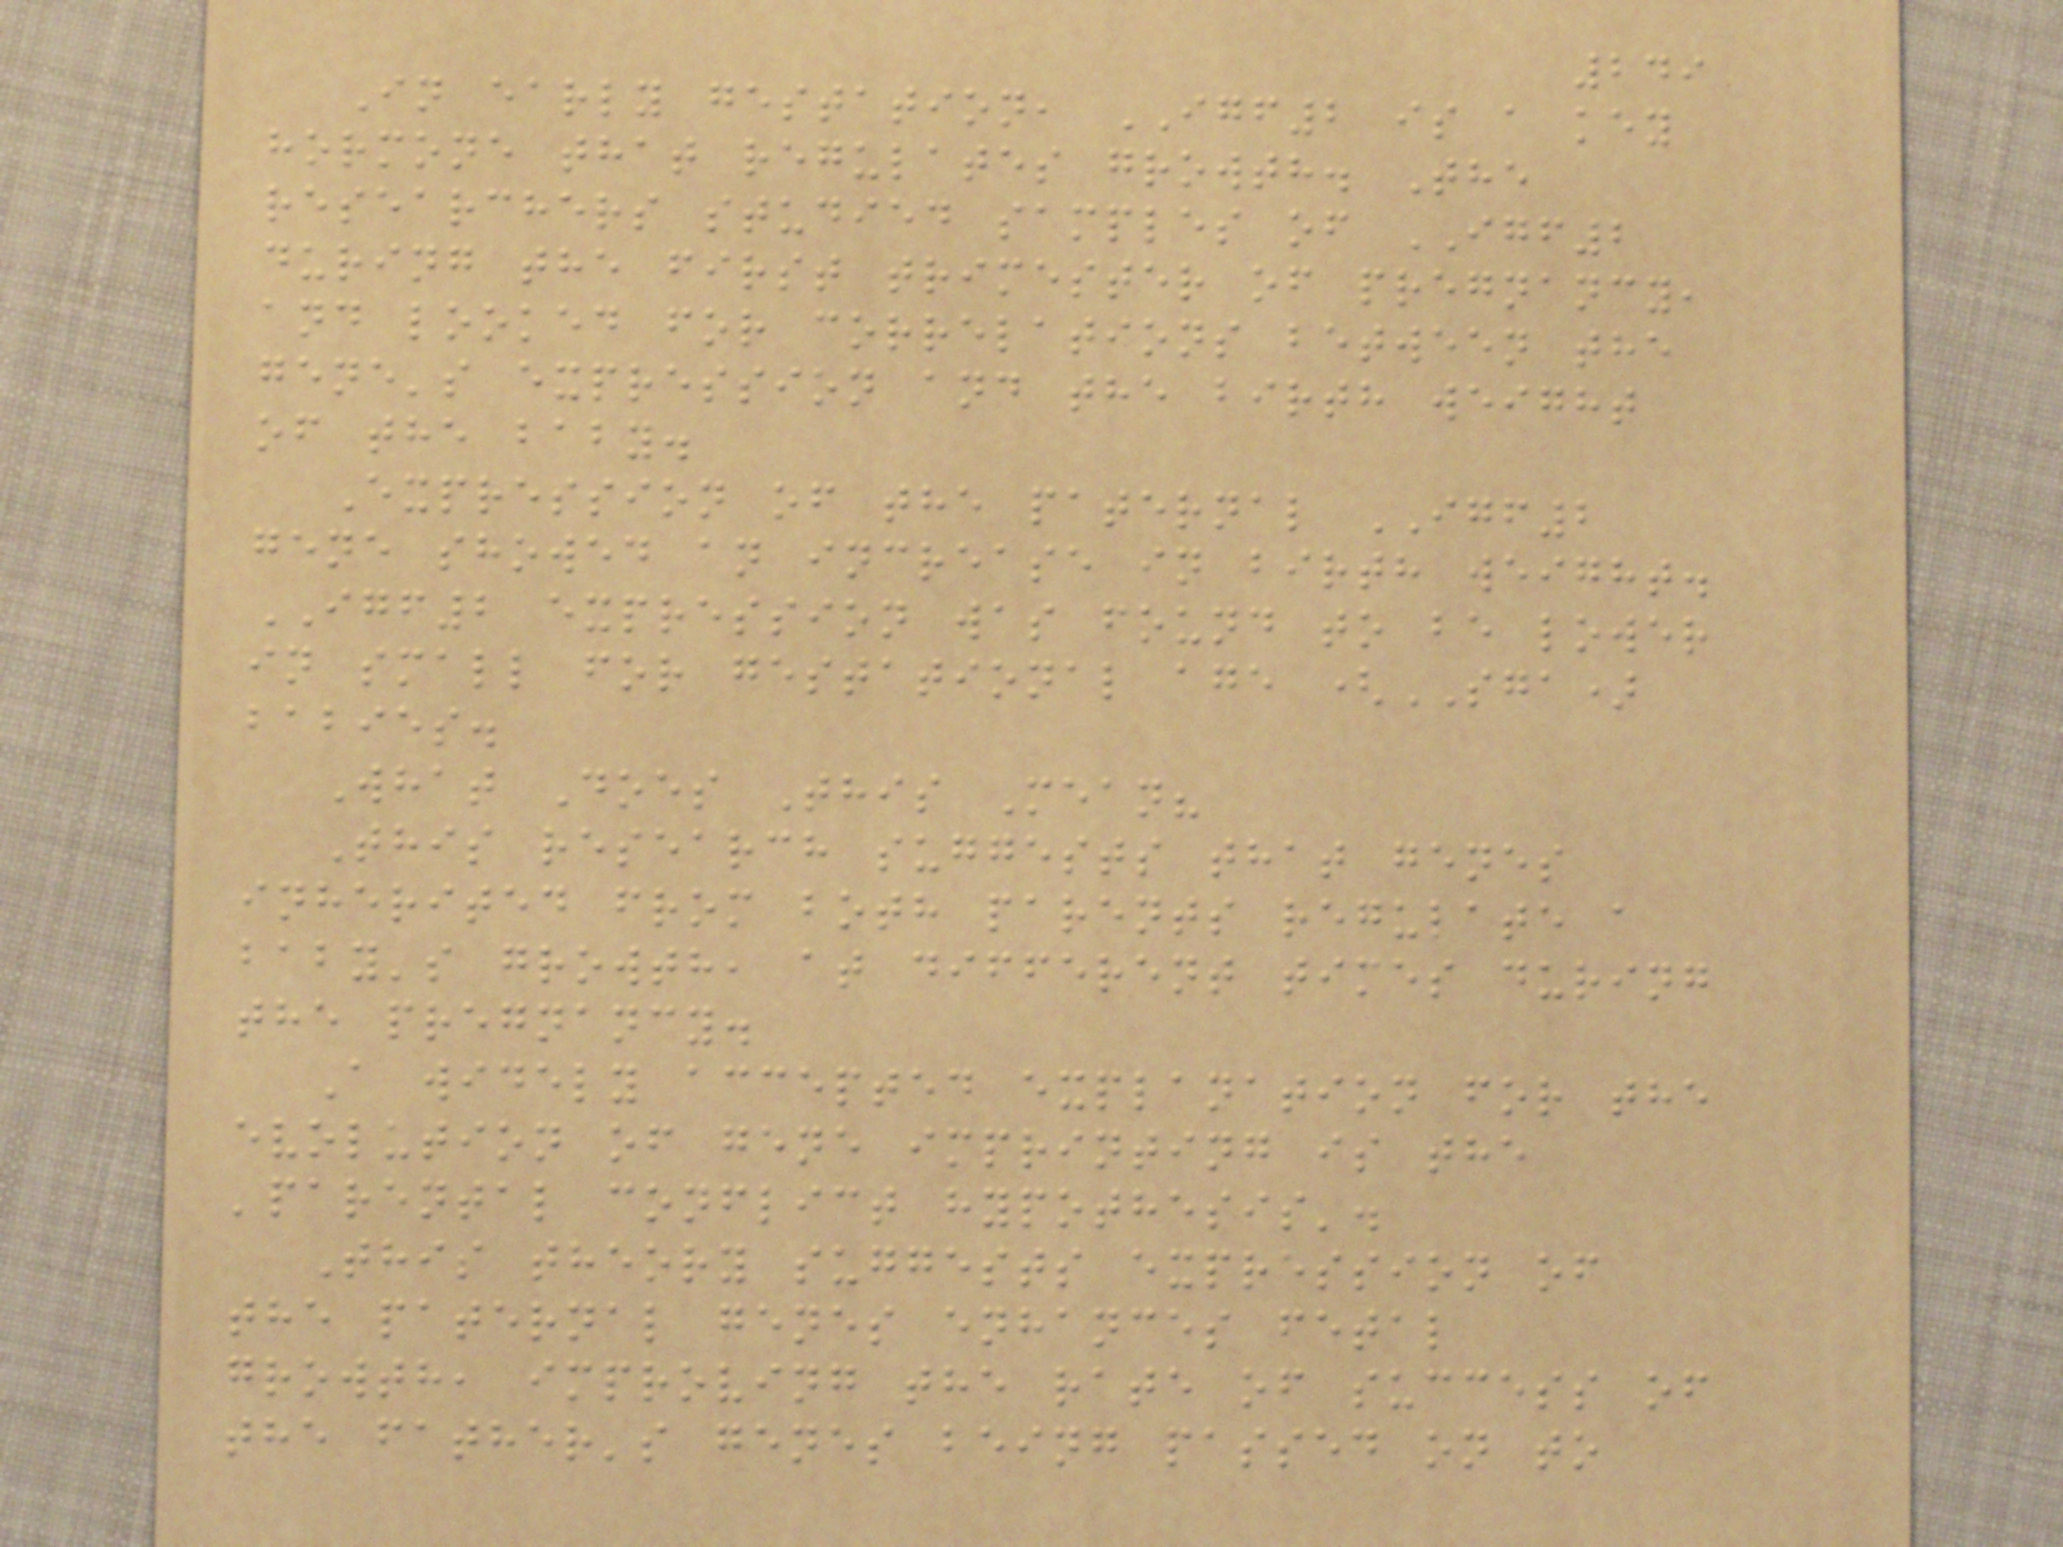249
In early gestation, IGF2 is a key
hormone that regulates growth. The
researchers studied samples of IGF2
during the first trimester of pregnancy,
and looked for correlations between the
gene's expression and the birth weight
of the baby.
Expression of the paternal IGF2
gene showed an increase in birth weight.
IGF2 expression was found to be lower
in small for gestational age (SGA)
babies.
What Does This Mean?
This research suggests that genes
inherited from both parents regulate a
baby's growth, at different times during
the pregnancy.
A widely accepted explanation for the
evolution of gene imprinting is the
'parental conflict hypothesis'.
This theory suggests expression of
the paternal genes enhances fetal
growth, improving the rate of success of
the father's genes being passed on to
